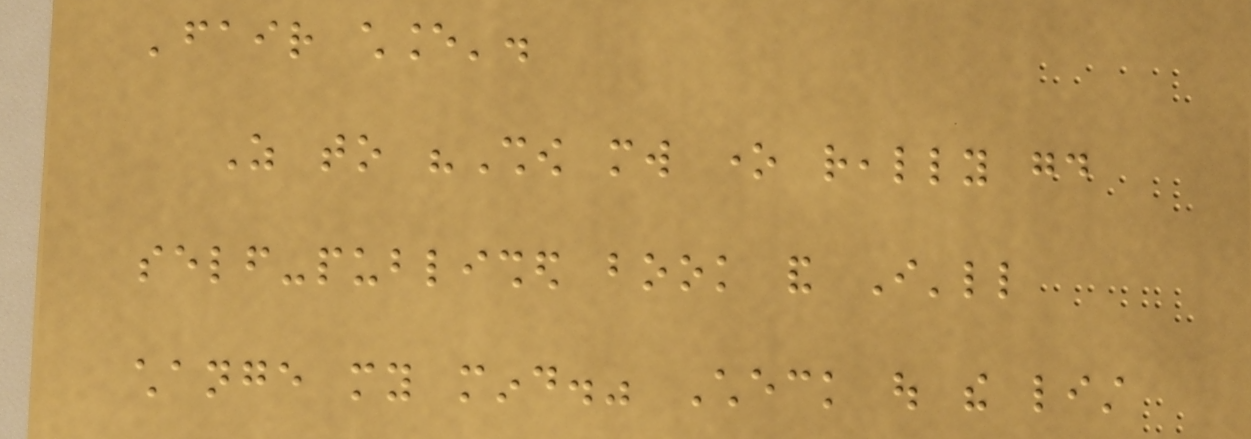'fair chance'.
As to "Show mw one really good
self-published book and I'll
change my mind." Check out the list
